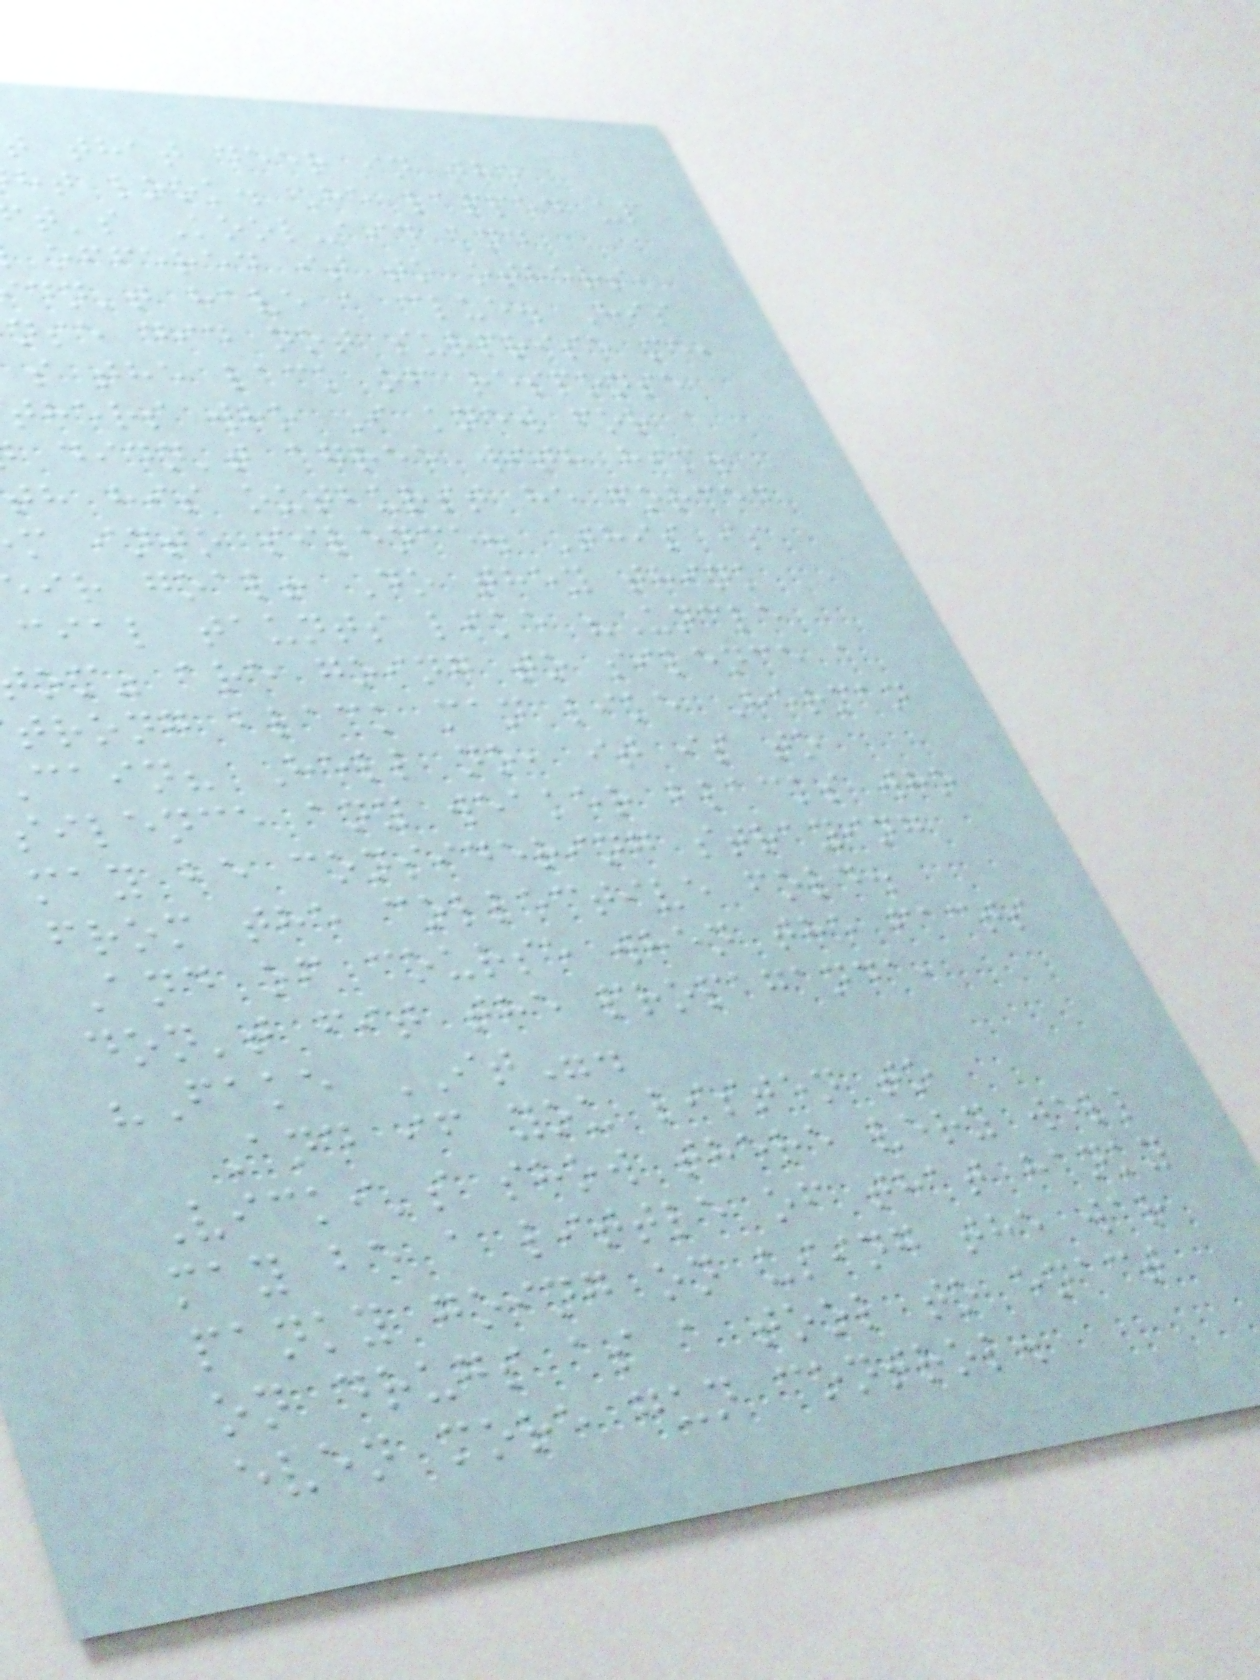t that deer in the
ht look. He lapped up
t's Kool-aid and
offered it to others,
dn't have a clue. His
nse did not surprise me,
s the lack of response
thers who I knew for a
didn't agree with him.
th his outburst he forced
m into silence. This is
ir goal! Do they think
cial taunts like "Uncle
om" are going to silence a
trong black man like Herman
cain? Hell no, it is to
silence any weaker blacks who
may be considering straying
from the collective fold.
And of course when the facts
don't fit the propaganda,
"Fake IT".
And if you listen to
Vicki's show there very well
may be a little of that hanky
panky going on using the war
on drugs as a tool to enact
even more gun control.
